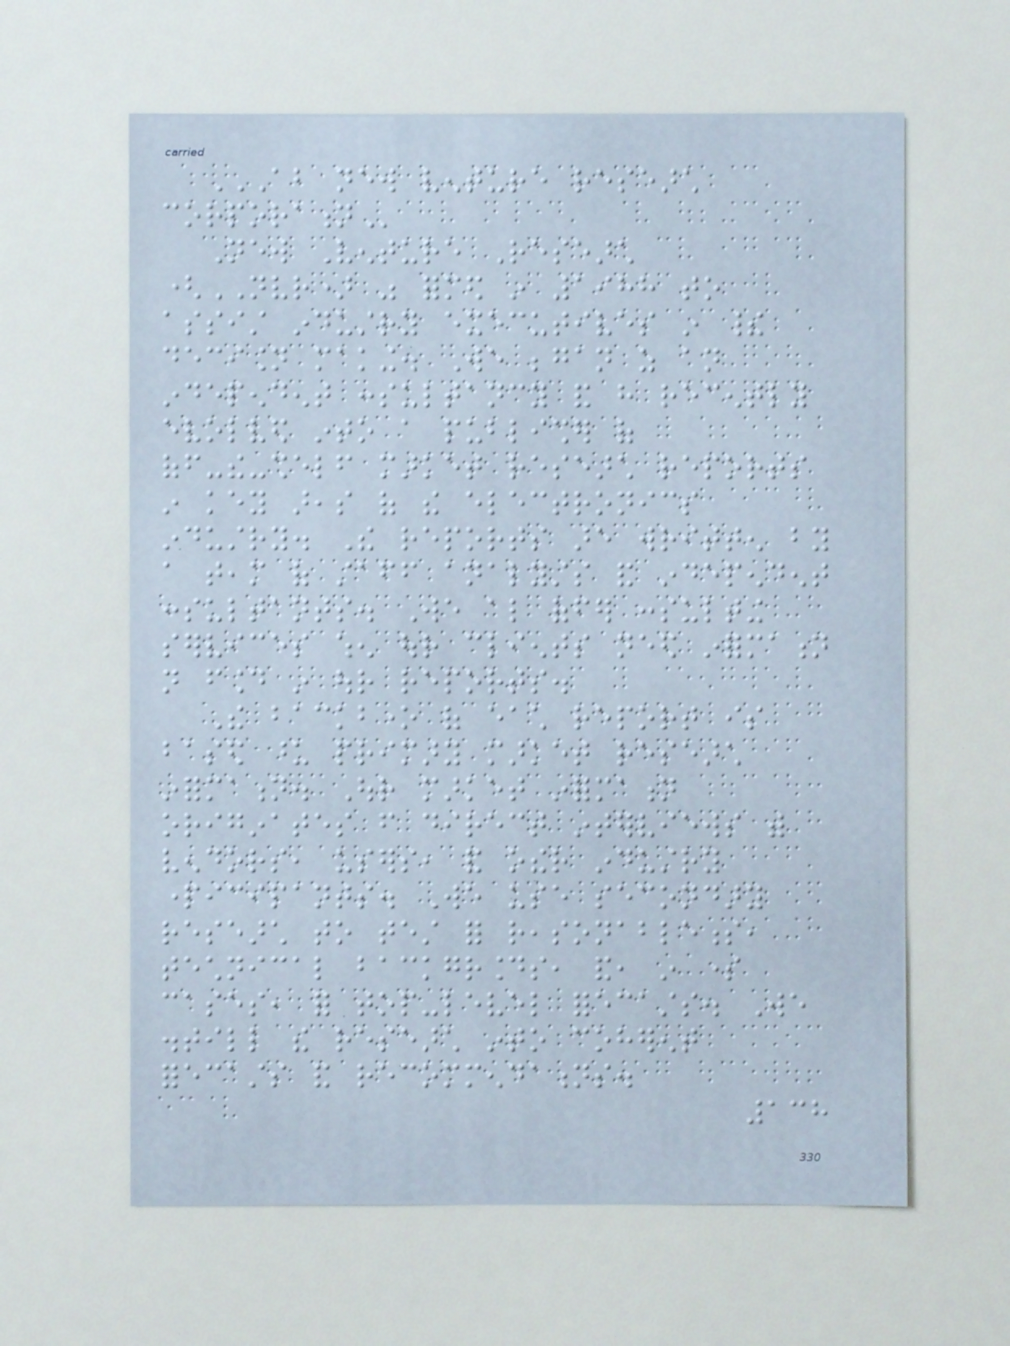ABOUT NEW VENTURE RESEARCH
CORPORATION
New Venture Research
(NVR) was formed in 1988 to
assist industry executives in their
decision making. We began as an
independent consultancy and have recently
evolved into a publisher of
off-the-shelf market research reports
in key areas of the electronics
industry. The reports are written by
a team of staff analysts and independent
consultants. We also offer consulting
services when our clients need information
not found in our reports.
The backbone of each report is
based upon primary market research
information. Our market information
originates from direct interviews with
vendors, users, and other industry
participants. We use secondary
research to test for reasonableness,
technical backgrounds, and, in some
cases, for top-level forecasts. We
distill the research into coherent
forecasts and recommendations.
138
